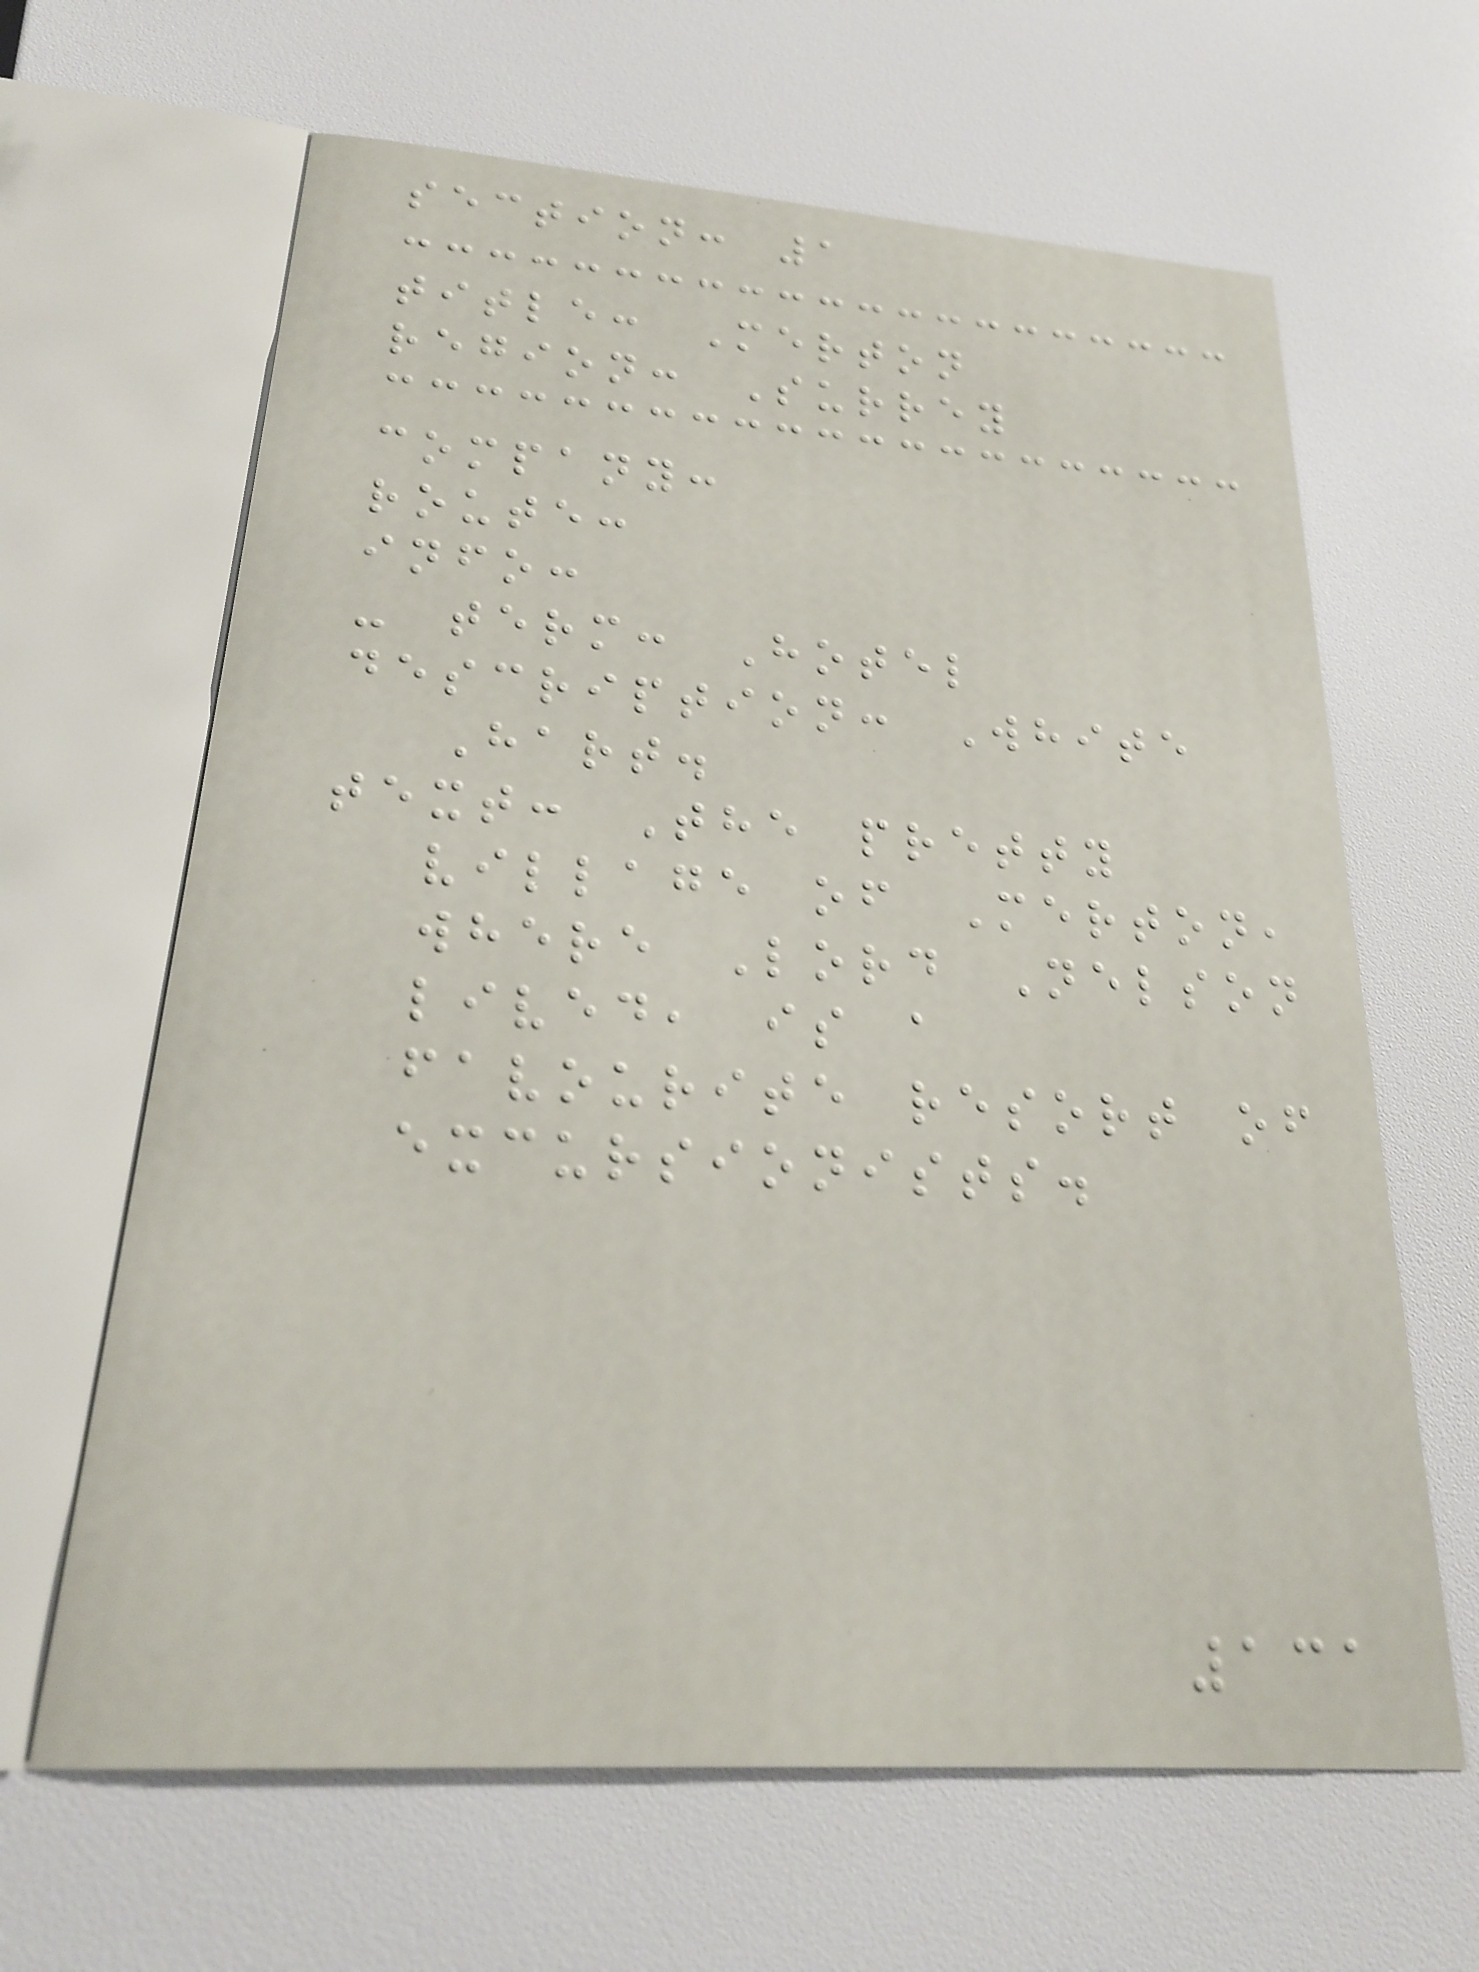section: 1
title: Merton
region: Surrey
company:
route:
info:
- term: Hotel
description: White
Hart.
text: The pretty
village of Merton,
where Lord Nelson
lived, is a
favourite resort of
excursionists.
131
